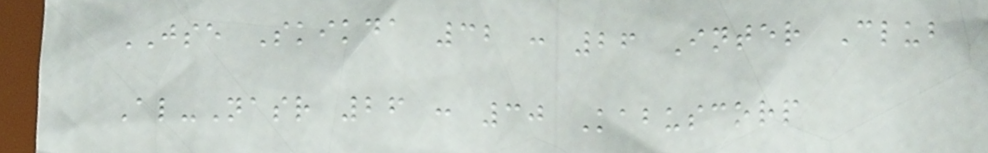JSE Skikda 32 : 26 Inter Club
Al-Nasr 26 : 30 Kabuscorp
